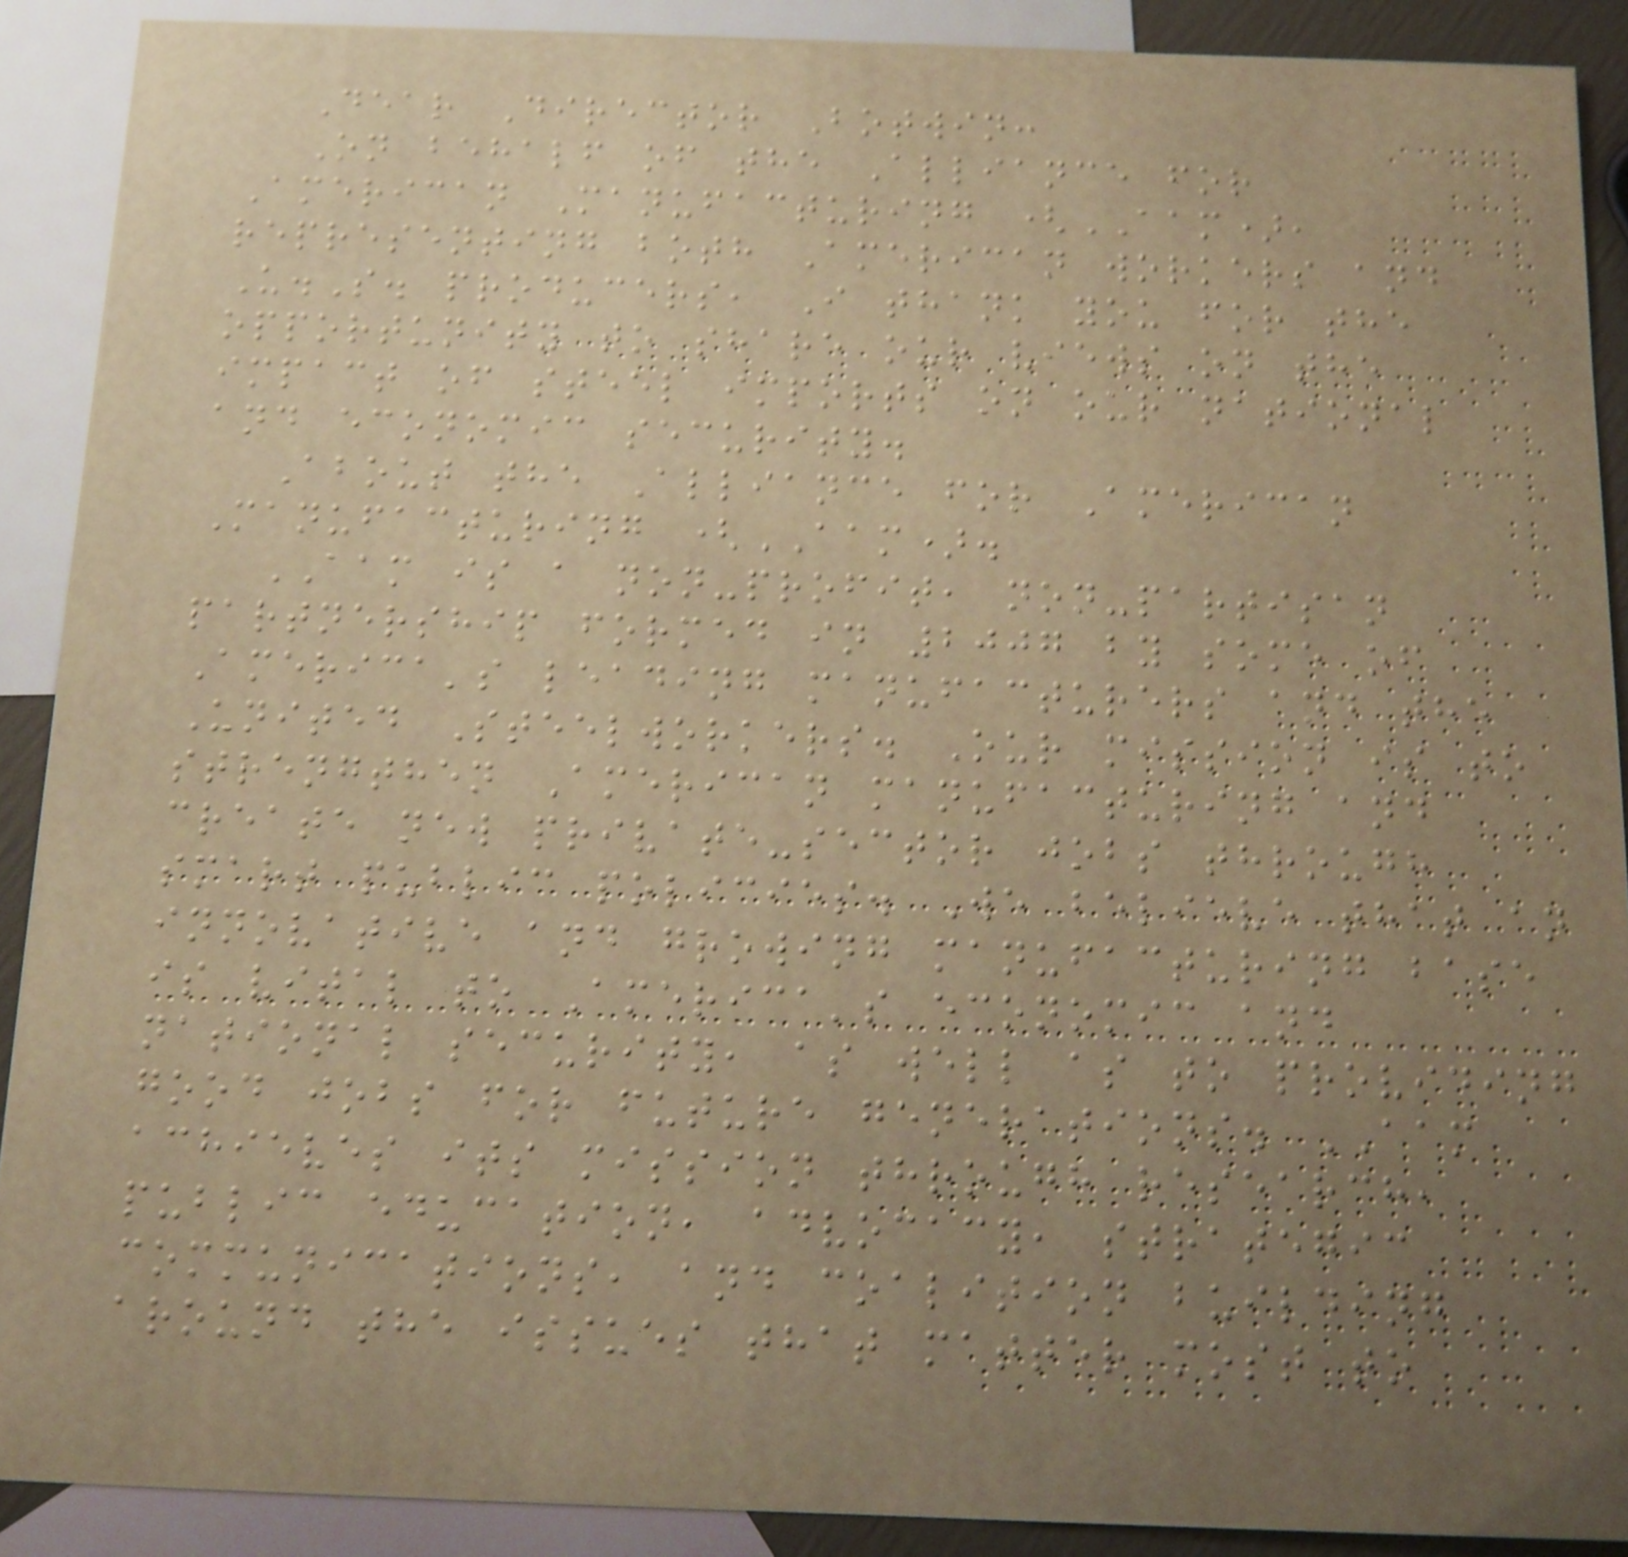Dear Director Botwin:
On behalf of the Alliance for
American Manufacturing (AAM),
representing both American workers and
U.S. producers, I thank you for the
opportunity to share our views on the
impact of steel imports on our national
and economic security.
About the Alliance for American
Manufacturing (AAM).
AAM is a non-profit, non-partisan
partnership formed in 2007 by some of
America's leading manufacturers and the
United Steelworkers. Our mission is to
strengthen American manufacturing and
create new private-sector jobs through
smart public policies. We believe that an
innovative and growing manufacturing base
is vital to America's economic and
national security, as well as to providing
good jobs for future generations. AAM
achieves its mission through research,
public education, advocacy, strategic
communications, and coalition building
around the issues that matter most to
